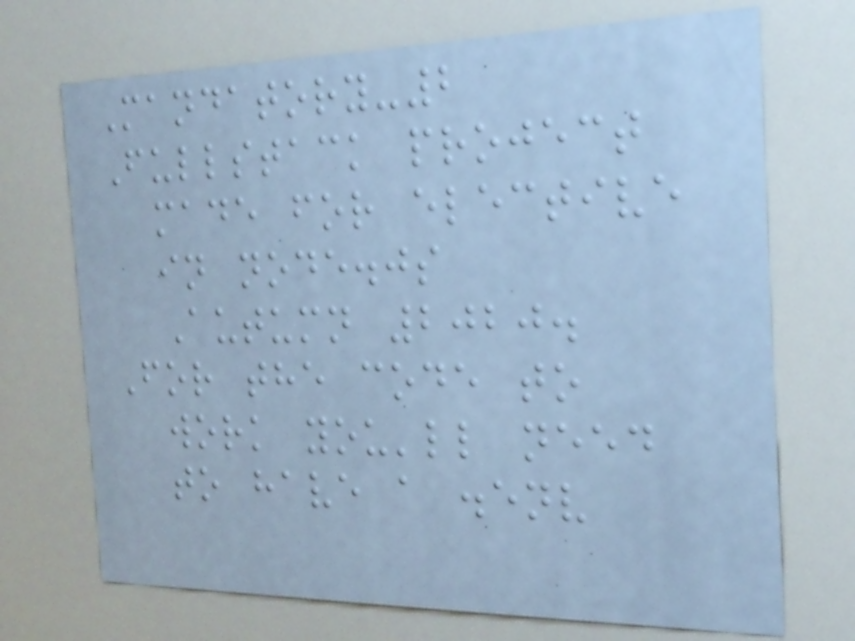Mandatory-2
Fullstack project
made for elective
in node.js
Autumn 2020.
For the code to
work you'll need
to have a .env
